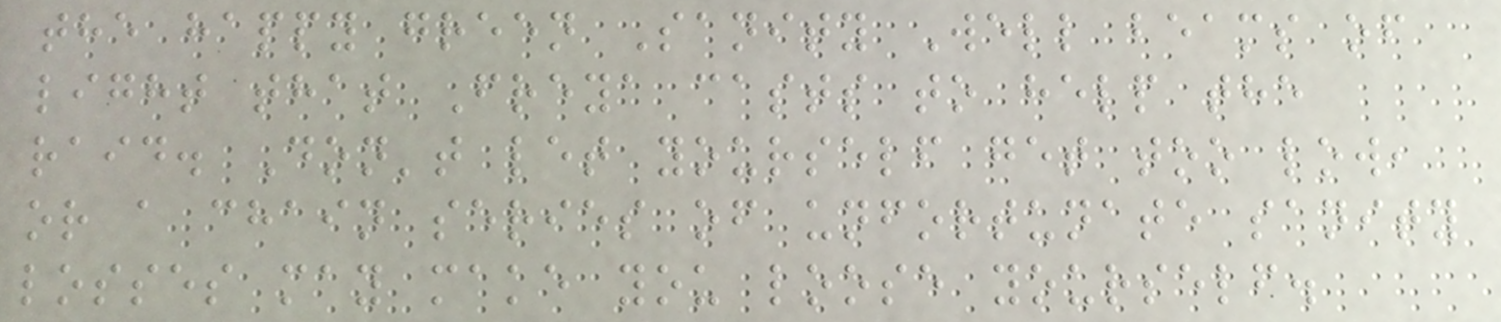the happy green Sanity Well beams of
light that Freya casts to help the
raid. Don't let yourself get too low,
or a chain series of unfortunate sanity
losses may make you loose yourself.
